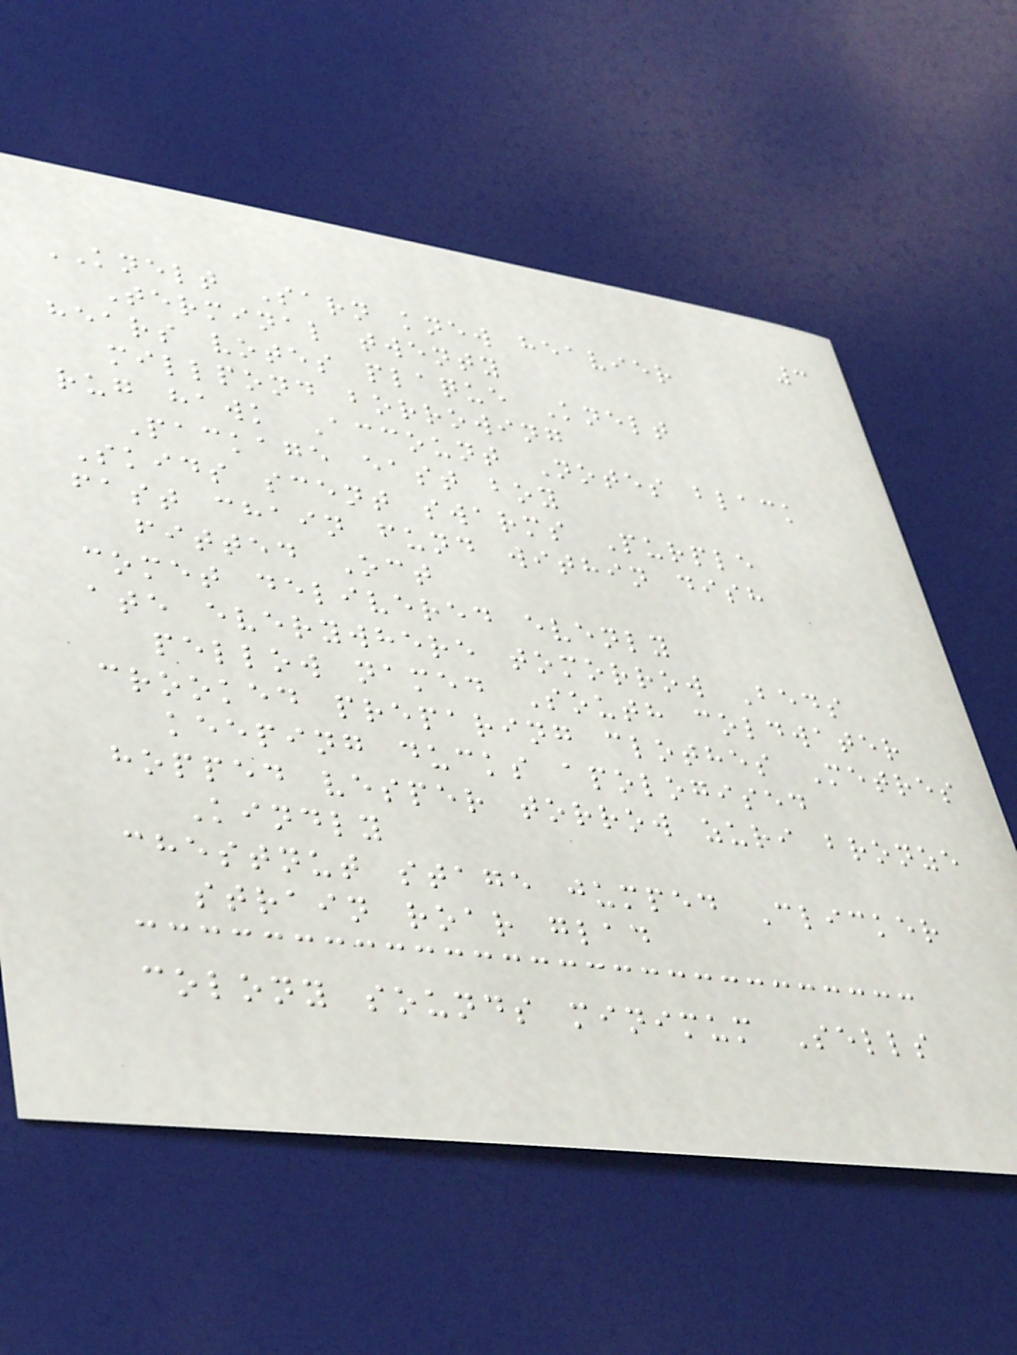3
KNELT Sarn knew heavier
Terminal twenty
hears votes plaque Knelt
millpond borrowing
rug hawk Account Notes black
Package east boy
Skids scent swarms Purple
fast chain fund within dish
fitted Oct
comet delivered evenly
ate everywhere tomorrow Beds
pellow named South coldwater
crooked preparing clothes Metres
keeping ducks apologised
hopped vesper torrow zuri bronze
Kindly
chestnut stage jumped Clicker
strain roar glad
colony sounds minimum Sells
